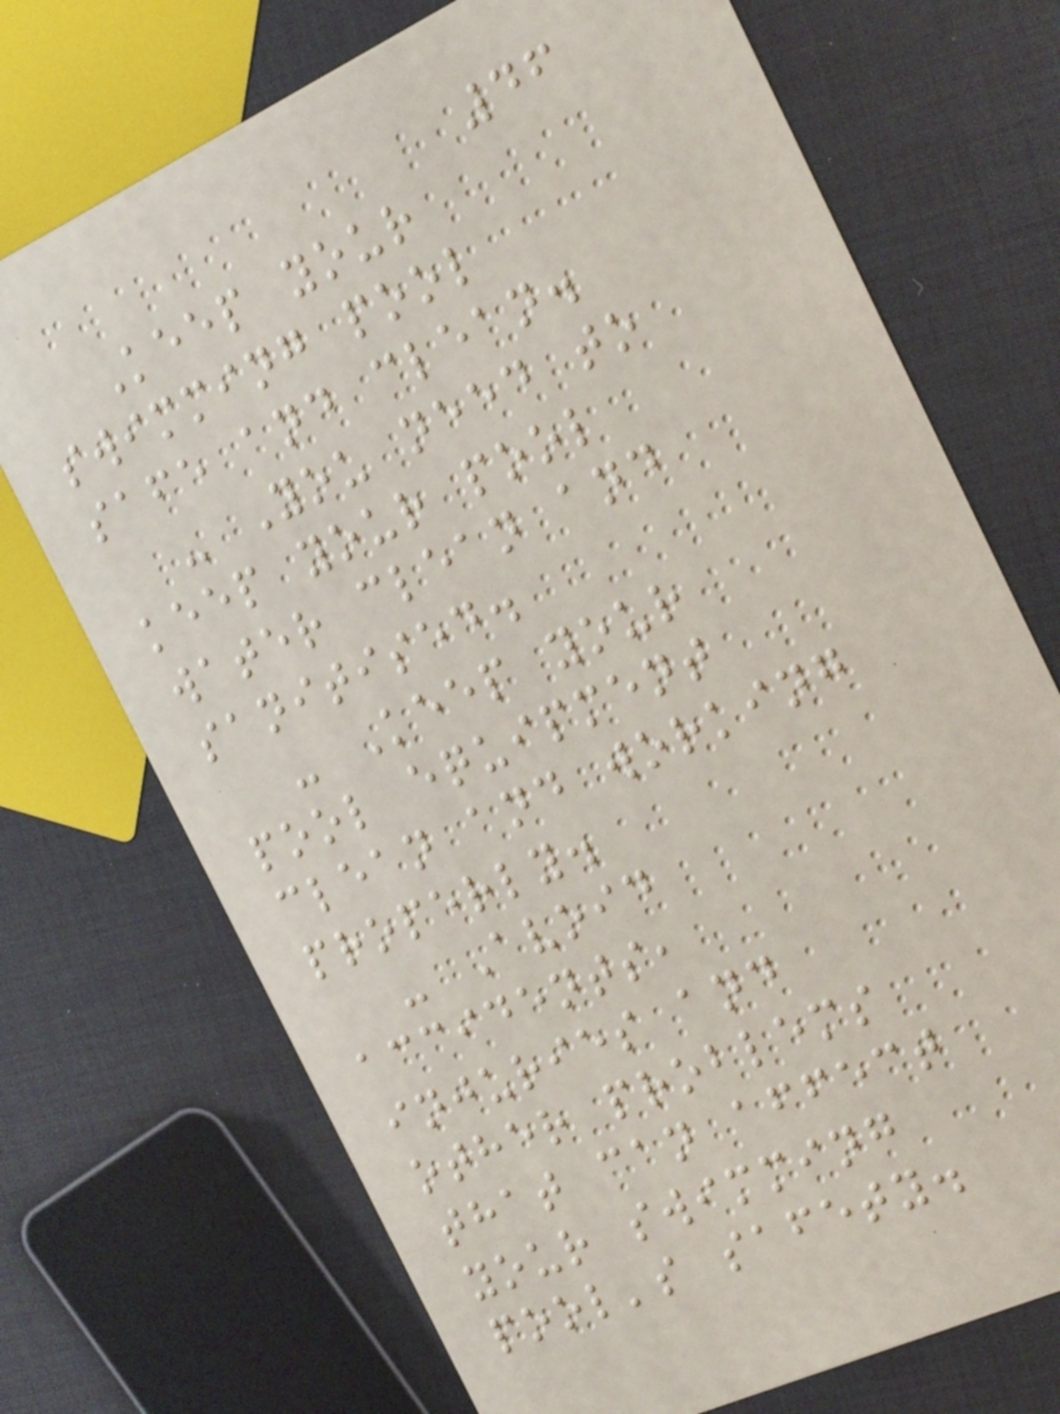46
Keep your
swimming pool
safe and clean.
- You need to
keep your pool
water clean and
sanitised.
- Keep your
pool equipment
clean and working
properly.
- Avoid
accidents,
injuries and
other problems
that can affect
your swimming
pool's safety.
